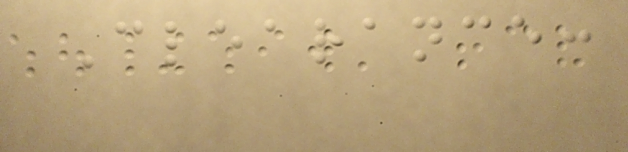Clearance:
